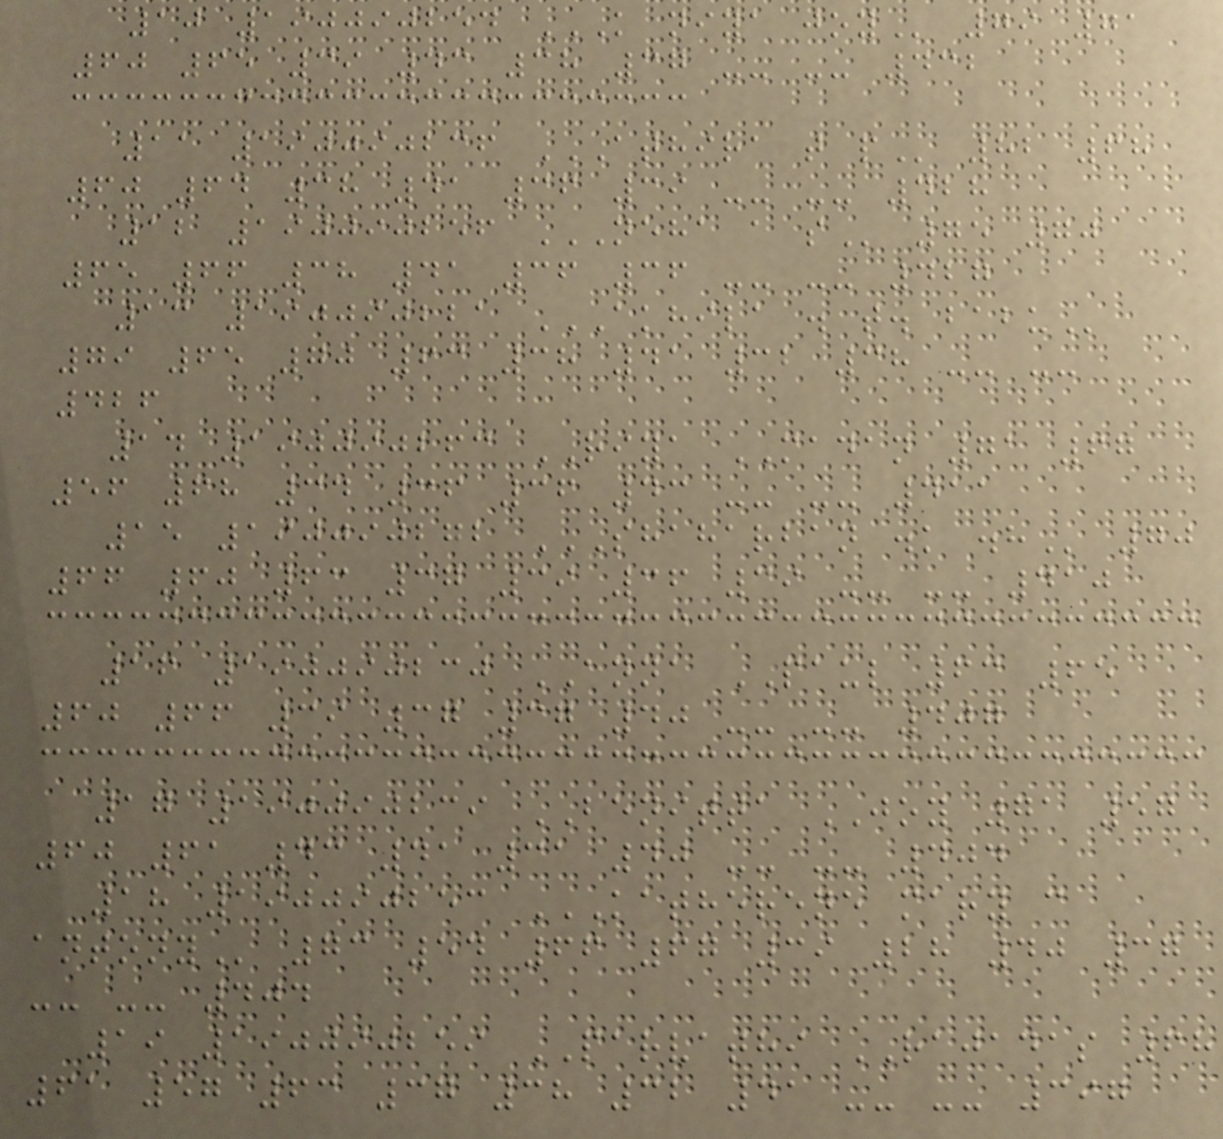10 190090254 K NIYA JOY 79 71
60 65 39 43 38 37 -- -- 432
11 190090236 ATHIRA T P 82 68
60 64 38 41 36 39 -- -- 428
12 190090256 NEHA A S 75 70
65 66 38 41 36 36 -- -- 427
13 190090221 AKHILA . T. BABU
79 65 70 63 38 41 32 38 -- --
426
14 190090263 RIYA MADAN 71 67
56 68 34 36 36 43 -- -- 411
15 190090272 SHAHARBAN .K .H 70
66 60 63 37 39 36 39 -- -- 410
16 190090230 ANNA PAUL 63 65
60 66 39 37 37 40 -- -- 407
17 190090239 BENITTA JOY 71 57
60 61 43 41 31 40 -- -- 404
18 190090253 KATHERENE MARY C
ANTONY 73 54 66 67 39 28 40 37
-- -- 404
19 190090259 PARVATHI RAJADAS 68
61 57 63 37 38 32 41 -- -- 397
